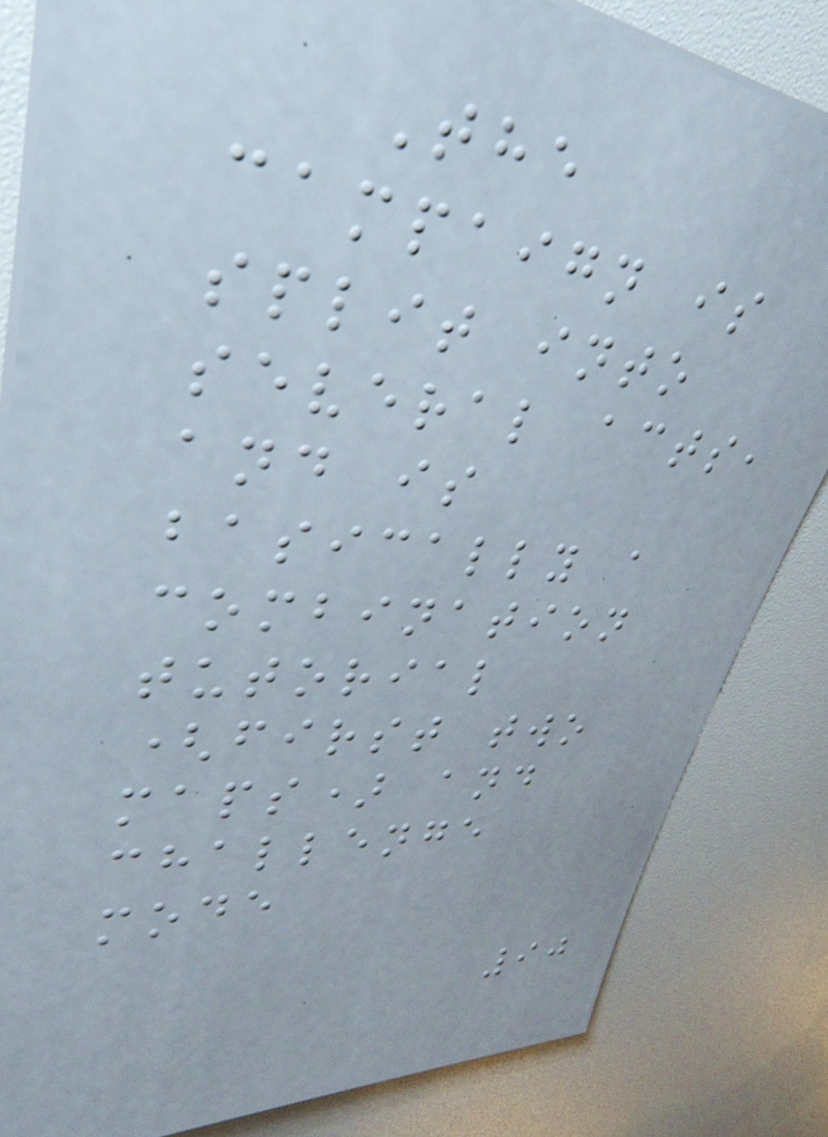The
campaign is
split into
several acts,
and is
basically a
combination
tutorial
(first two
maps) and
challenge
mode
90
